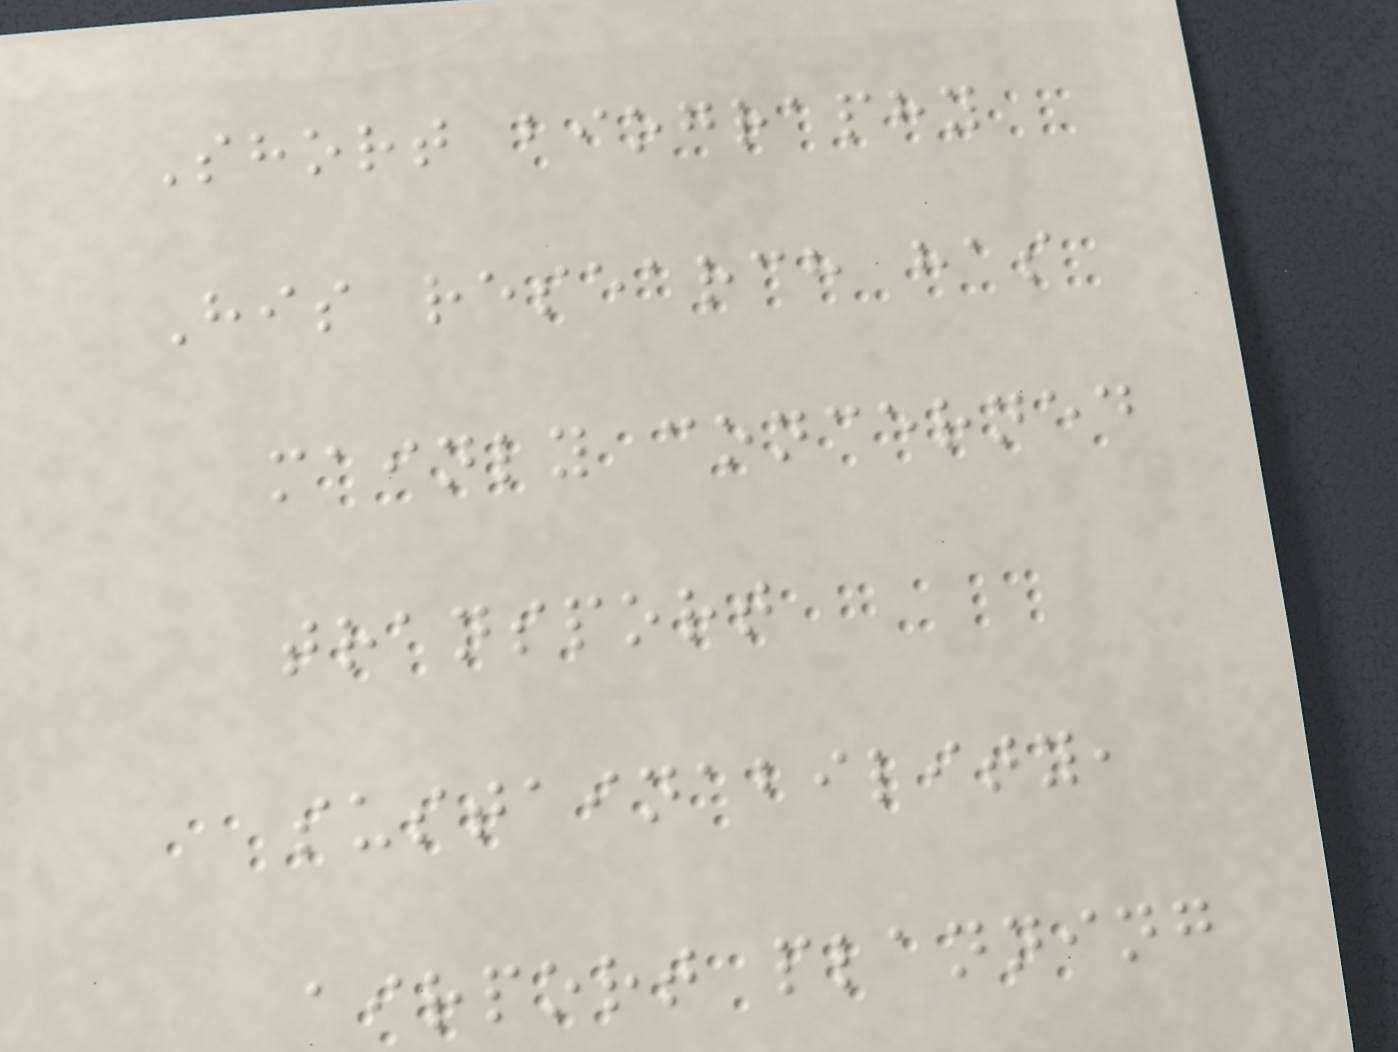Short biography
His research has
mainly concerned
transport
sustainability,
airport planning
